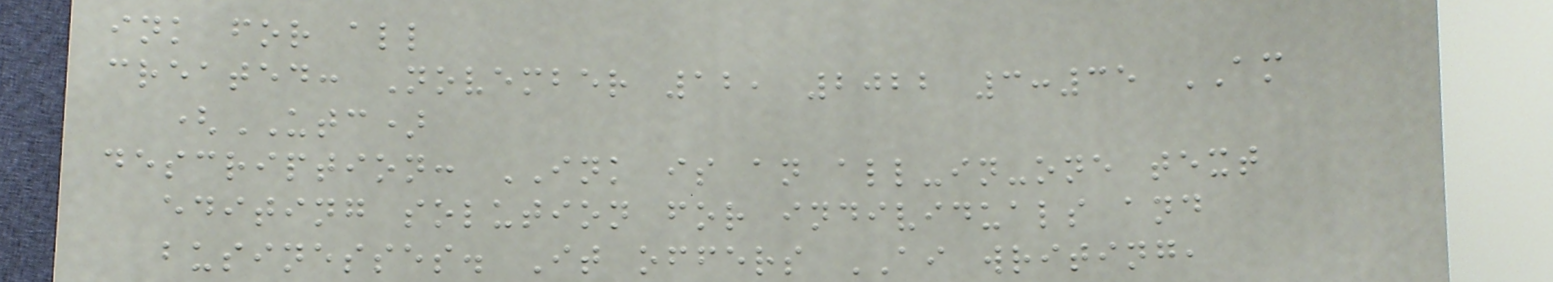ink for all
created: November 12, 2022 3:35 AM
(UTC)
description: INK is an all-in-one text
editing solution for individuals and
businesses. It offers AI writing,
